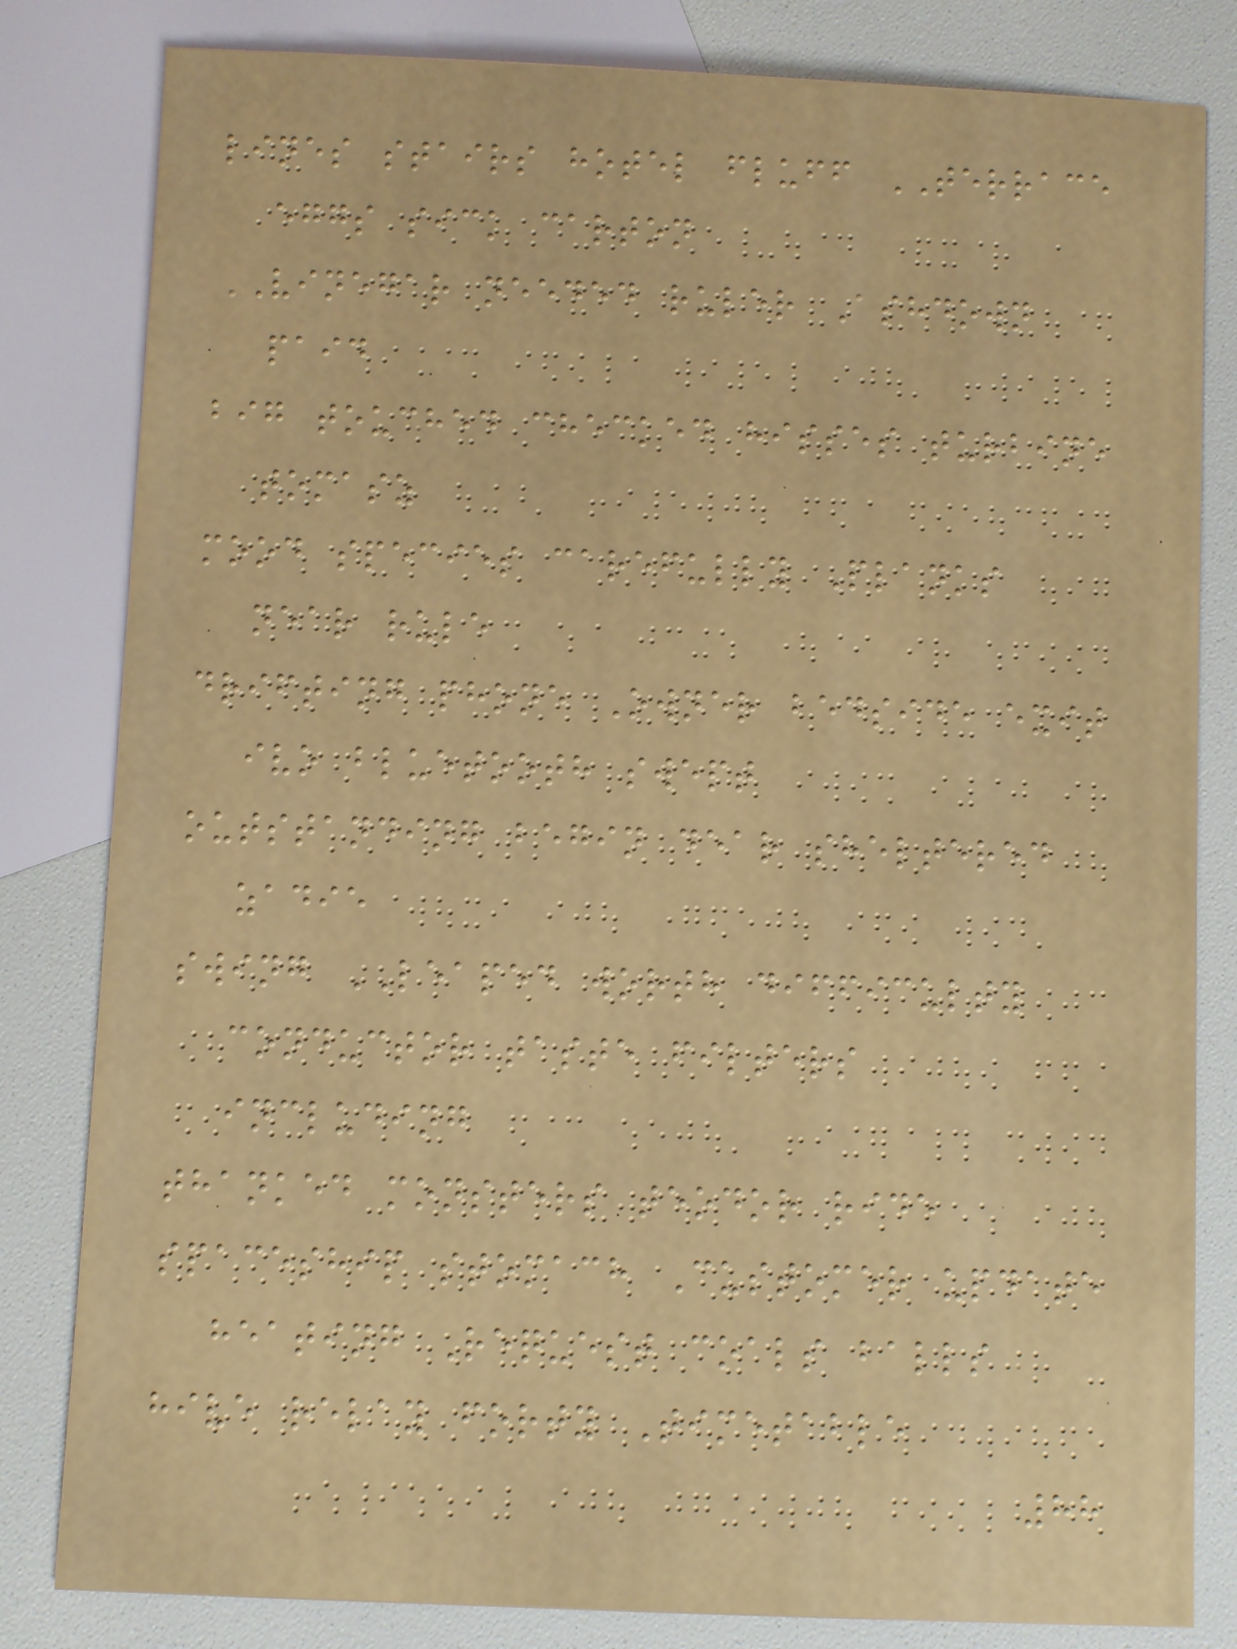lines stairs hotel fluff TERRACE
eggs sick carton
VINEGAR needed ruler Ashdown
paid
big touched checked hisses turbine
tomasz
mood species carefully Planks
near rule
drifting phone Owner bedside exit
ivo bluetooth swept
outstanding begin dear sheltered
zadie
swing LEAPED worth difficulty
conductor taste filters
including
thanked monsters teodor ride
spaceship stomach Customer update
heating Request coals balls
hive relay forty Timetable
88
